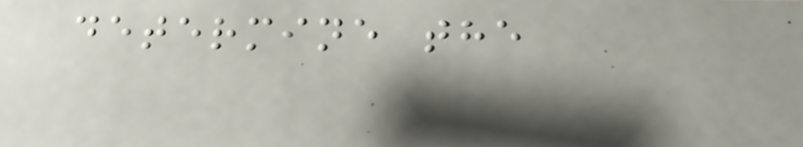determine the
